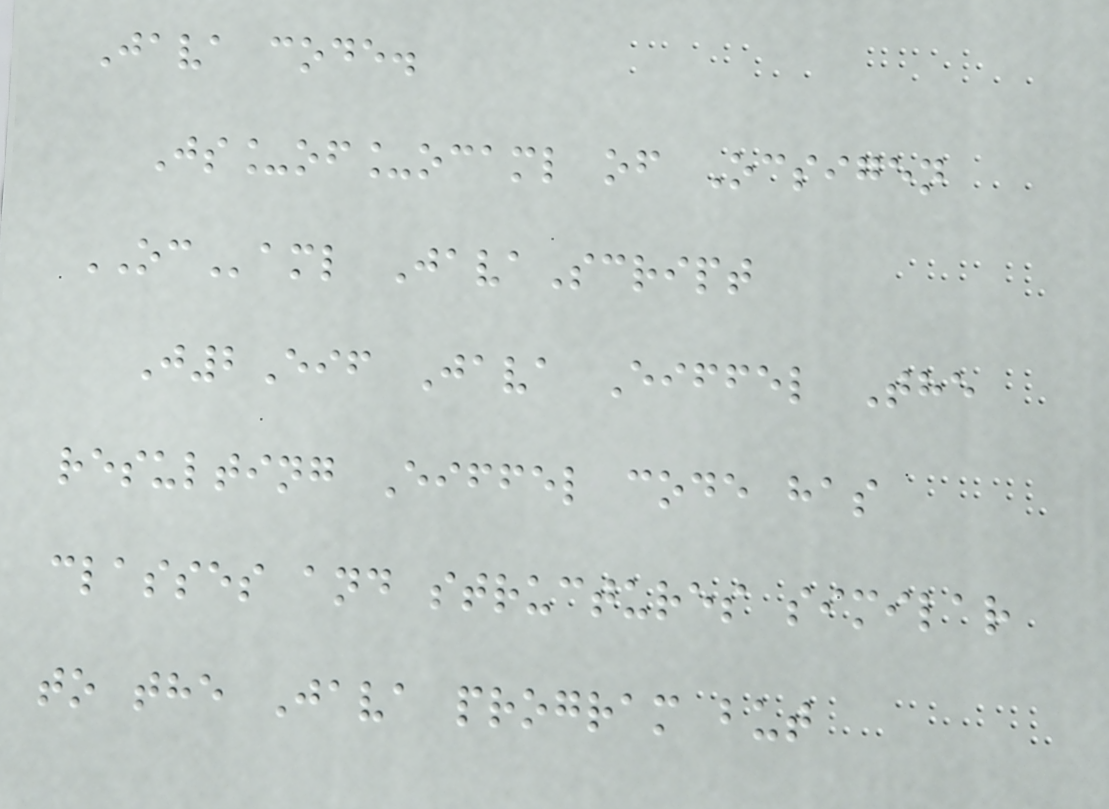Java code.
Js_of_ocaml of Ocsigen
OCaml JavaScript
J2Eif Java Eiffel The
resulting Eiffel code has
classes and structures similar
to the Java program but
